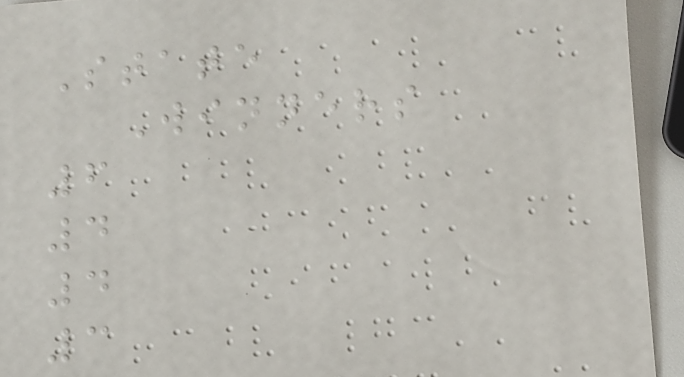State
Winners
6
4
4
3
